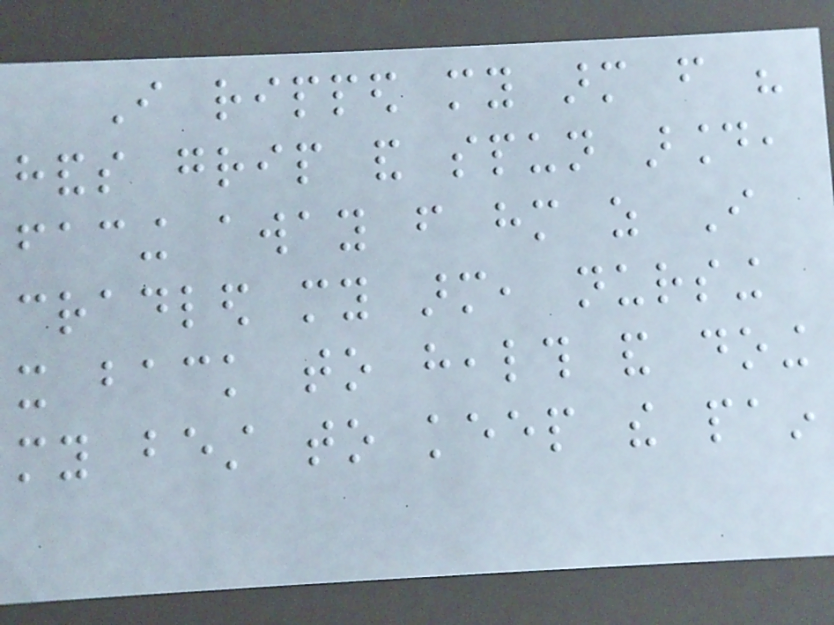I ripped my arm from his
hands grip and spun around,
facing away from him as I
cradled my arm, nursing
it back to health and doing
my best to keep the pain
